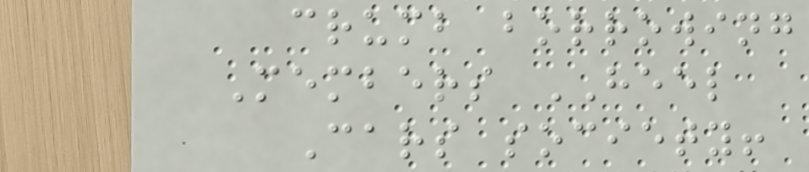crumb borrowing
Members HEEL
Cars society!
